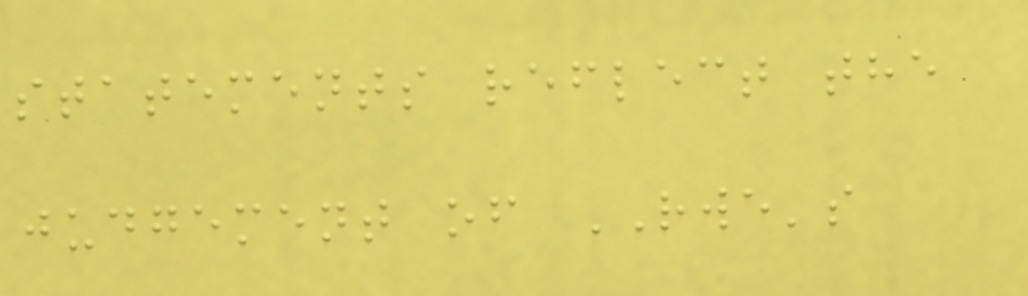statements reflect the
judgement of RWE's
